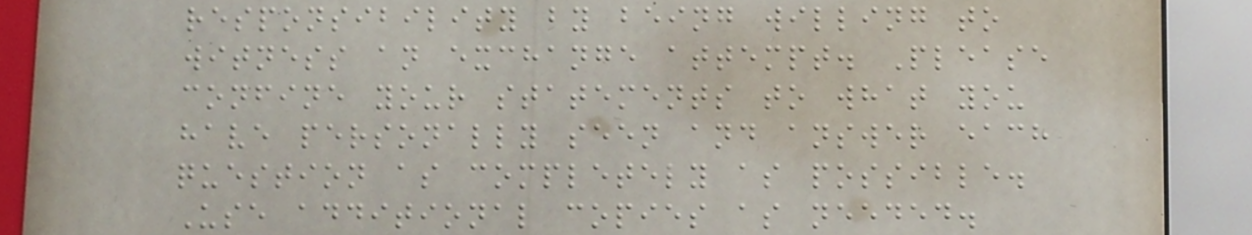responsibility by being willing to
witness an exchange attempt. Please
confine your statements to what you
have personally seen and answer each
question as completely as possible.
Use additional copies as needed.
